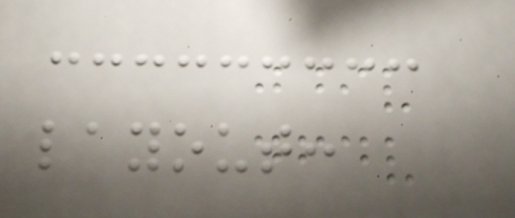layout:
